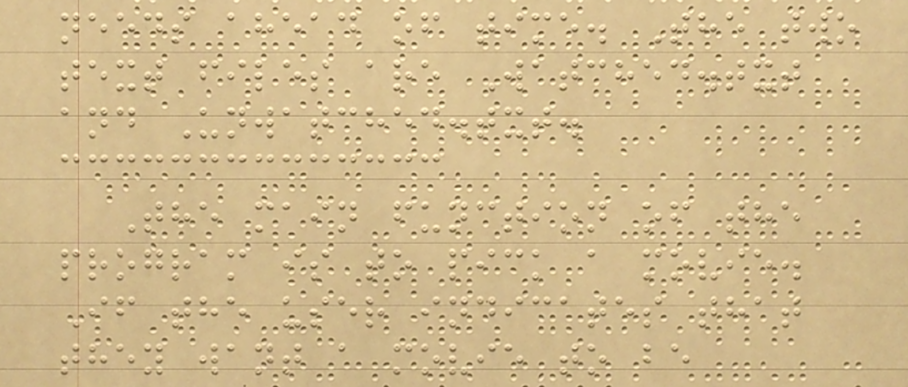needs ahead of time. The two
text files are Watched.txt
and Unwatched.txt.
The main function of the
program is to pick a movie.
If the user indicates that
they want a movie to be
